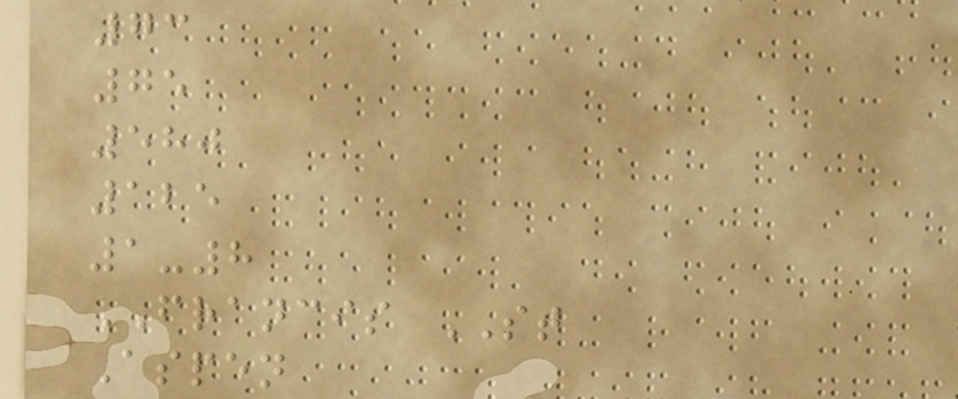73
75
580
125
1-8
FRANCIS ST
Aspen
